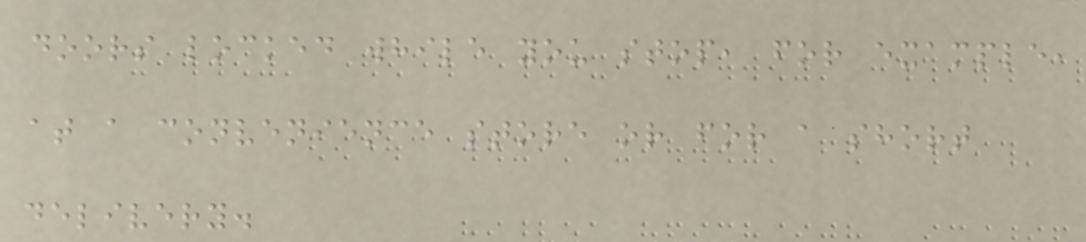doors locked while you stop, for example,
at a convenience store or for a short
delivery.
